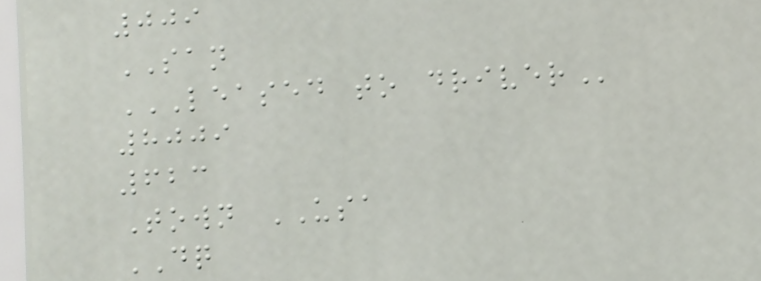009
SAN
LEASED TO DRIVER
8009
623
Town USA
DQ
